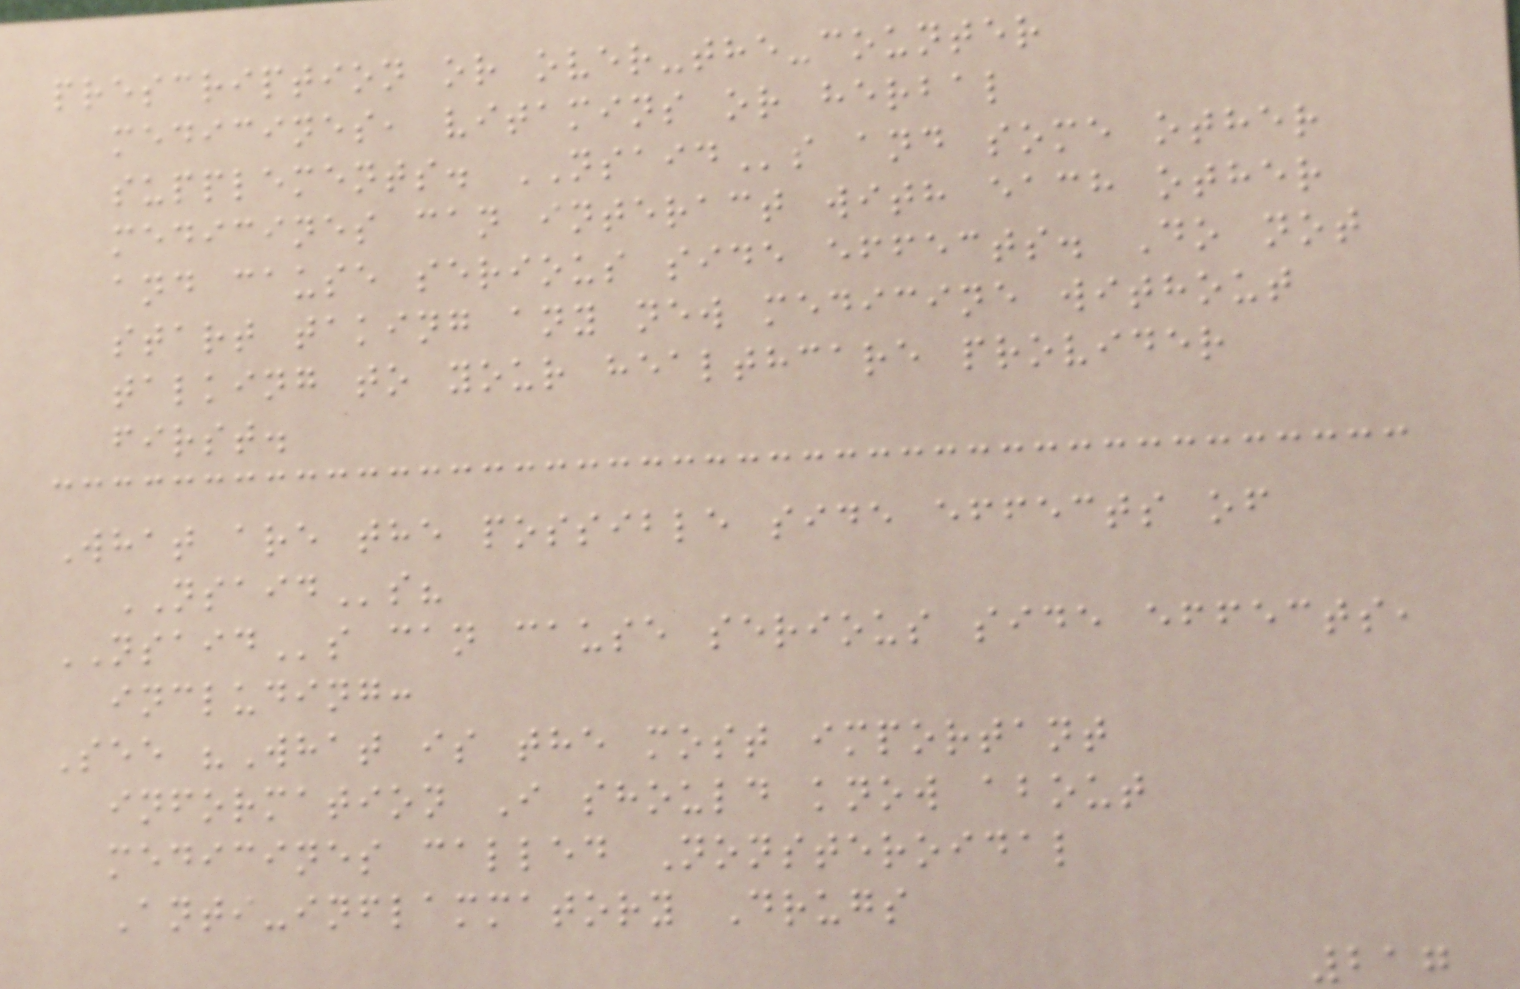prescription or over-the-counter
medicines, vitamins or herbal
supplements. NSAIDs and some other
medicines can interact with each other
and cause serious side effects. Do not
start taking any new medicine without
talking to your healthcare provider
first.
What are the possible side effects of
NSAIDs?
NSAIDs can cause serious side effects,
including:
See "What is the most important
information I should know about
medicines called Nonsteroidal
Anti-inflammatory Drugs
217
